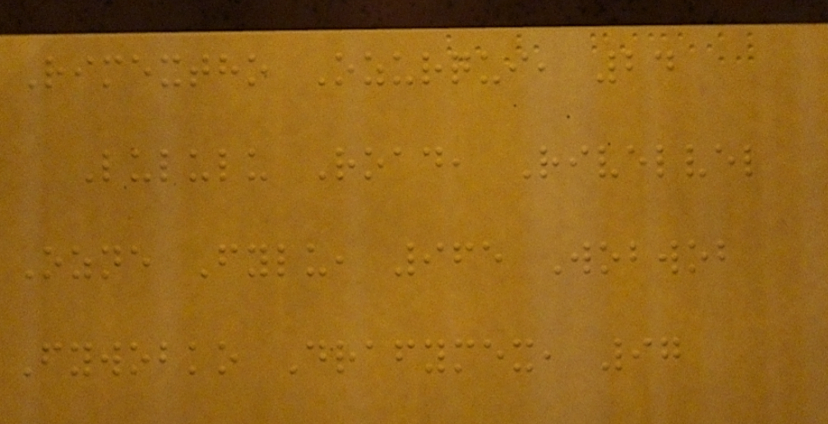Rimextho Ozurqui, 24
Lululu Road, Rivelvel
Ozne Fylu, 965 Wobwob
Fywobko Drafymex, 97
